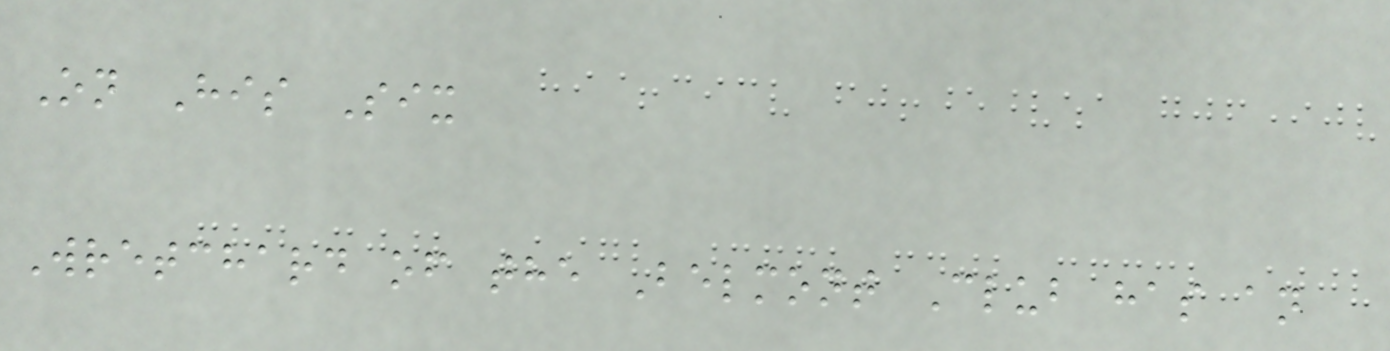On His Six
Wretchard of the Belmont Club has an
